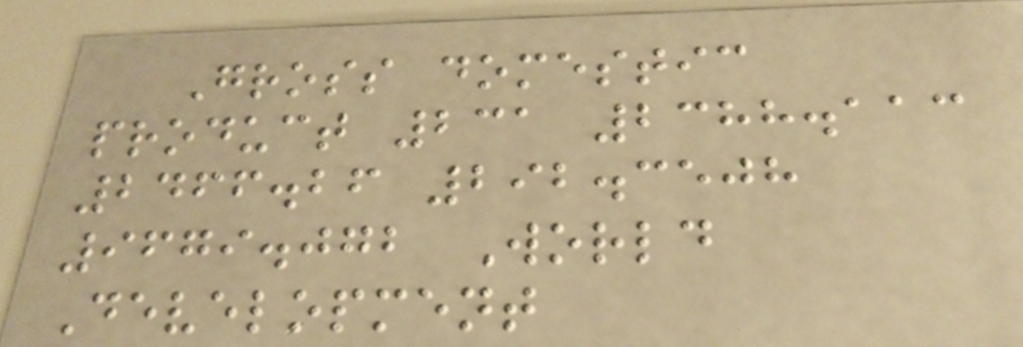Gross domestic
product 231 2388.113
2466.26 292.3508
9679.072 World
Development
